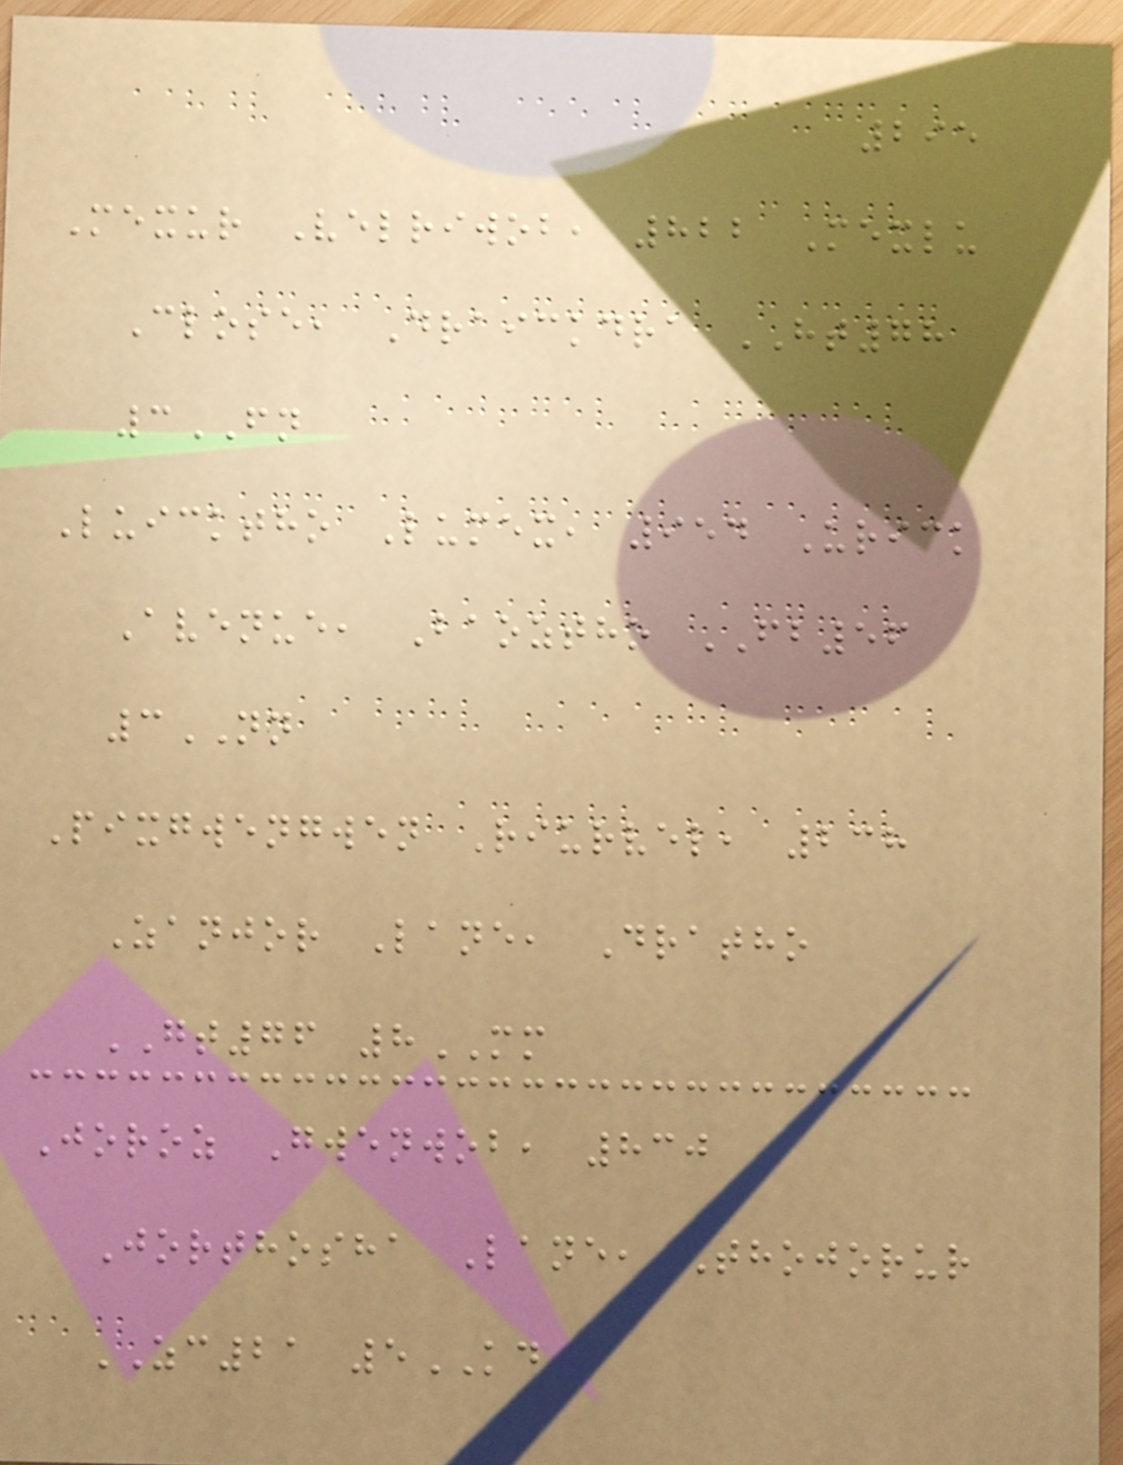295
Mexur Velriwob, 822 Mexlu
Close, Draickdra HT78
3FN
Luicktho Lumex, 954 Urick
Avenue, Baoztho FB56
3NN
Pixgwengwen Riurvel, 238
Zanjor Lane, Dratho
GT76 8MM
Joroz Gwenwob, 830
Jorthosha Lane, Thojorur
ZC21 5KD
